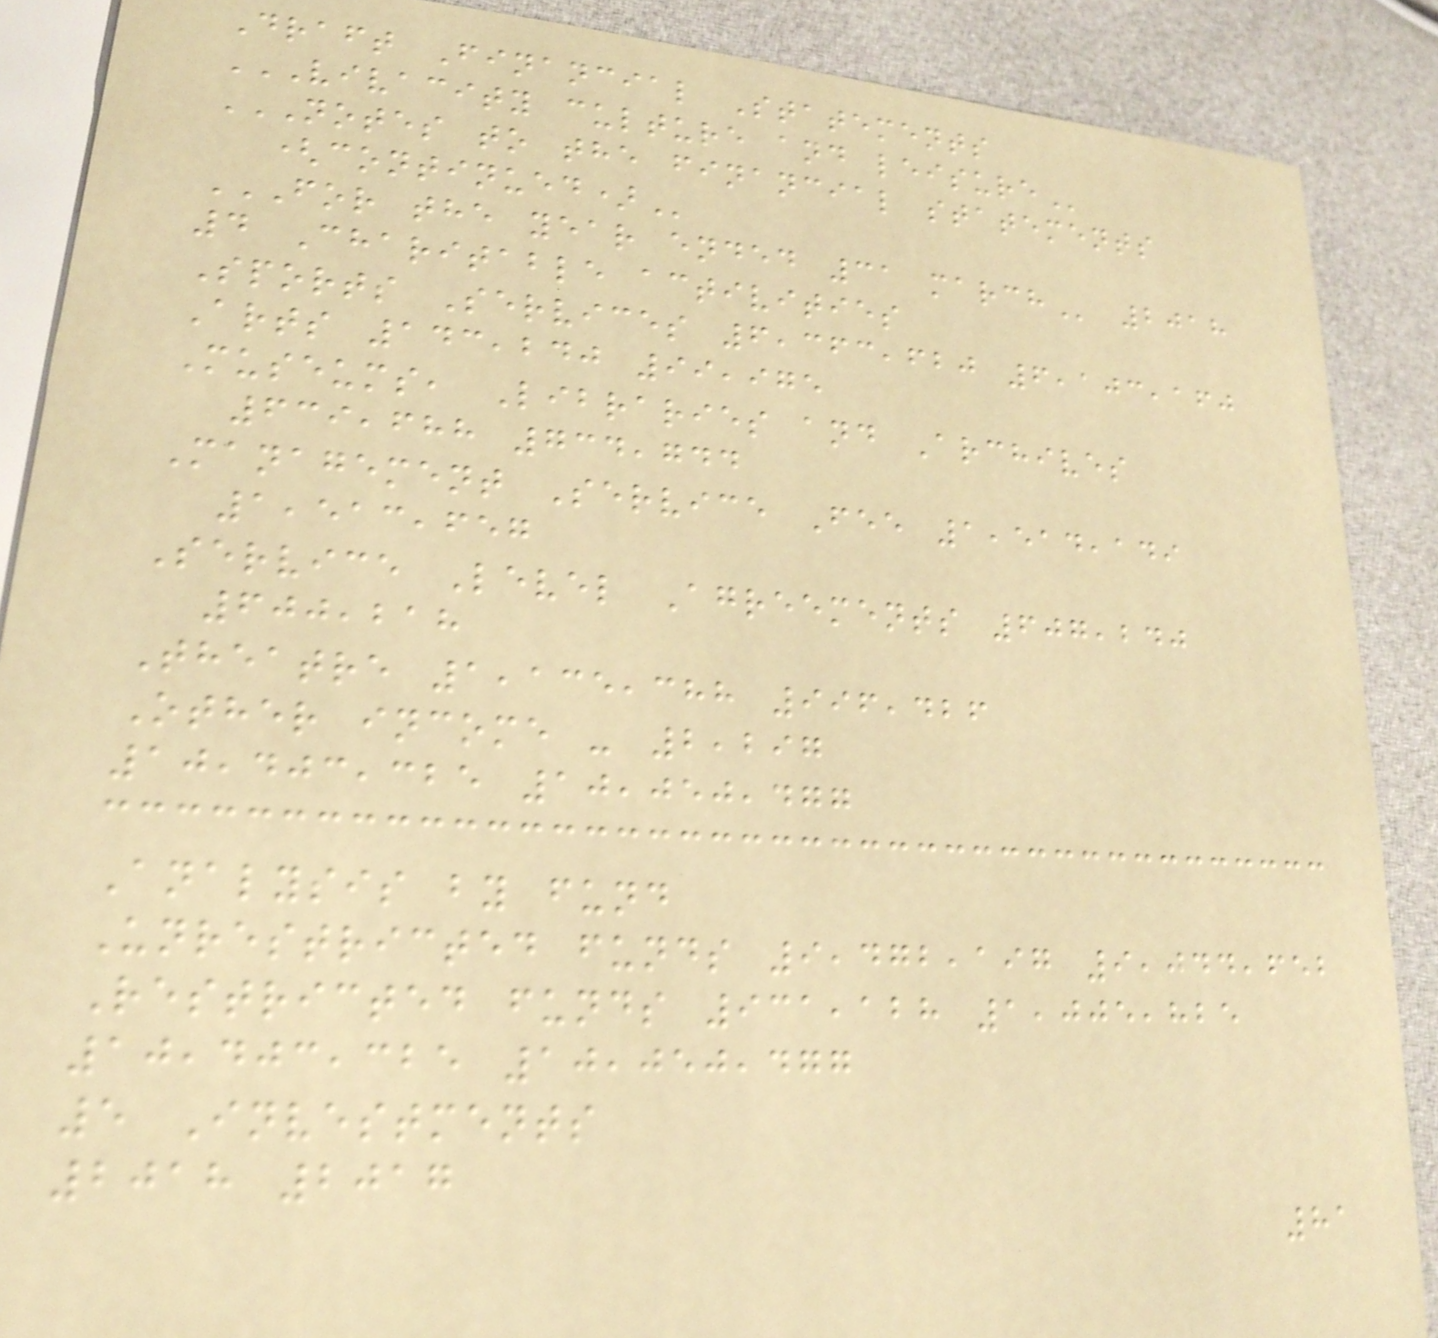Draft Financial Statements
VIVACITY CULTURE AND LEISURE
NOTES TO THE FINANCIAL STATEMENTS
(CONTINUED)
FOR THE YEAR ENDED 31 MARCH 2018
4 Charitable activities
Sports Services 6,363,620 6,103,160
Arts 143,240 99,975
Museums, Libraries and Archives
639,688 734,744
Management Service Fee 1,514,149
1,513,657
Service Level Agreements 607,240
600,218
Theatre 1,135,388 996,426
Other income - 2,297
10,403,325 10,050,477
Analysis by fund
Unrestricted funds 9,472,197 9,044,652
Restricted funds 931,128 1,005,825
10,403,325 10,050,477
5 Investments
2018 2017
81
